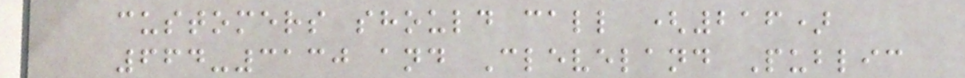customers should call (216)
664-3130 and Cleveland Public
